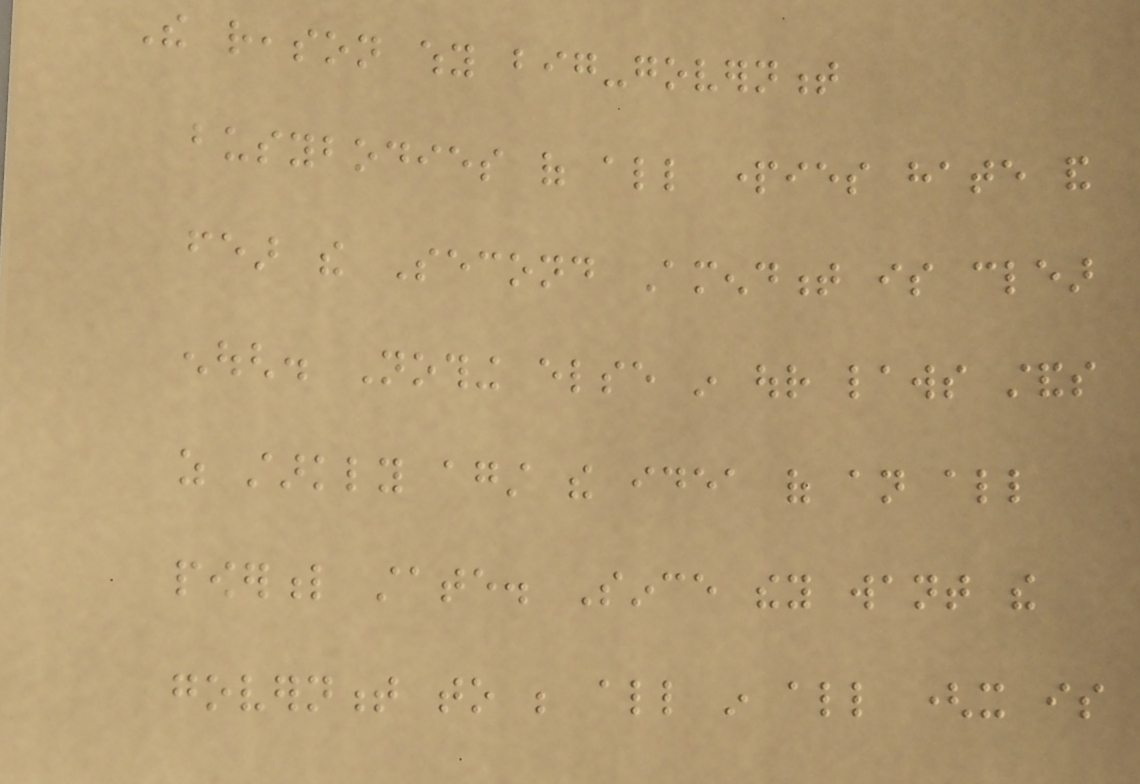The reason why big-government
busybodies of all parties hate and
fear the Second Amendment is clear
enough. Nothing else in our laws stands
as starkly against the idea of an all
powerful state. Since they want the
government to be all in all (it is
